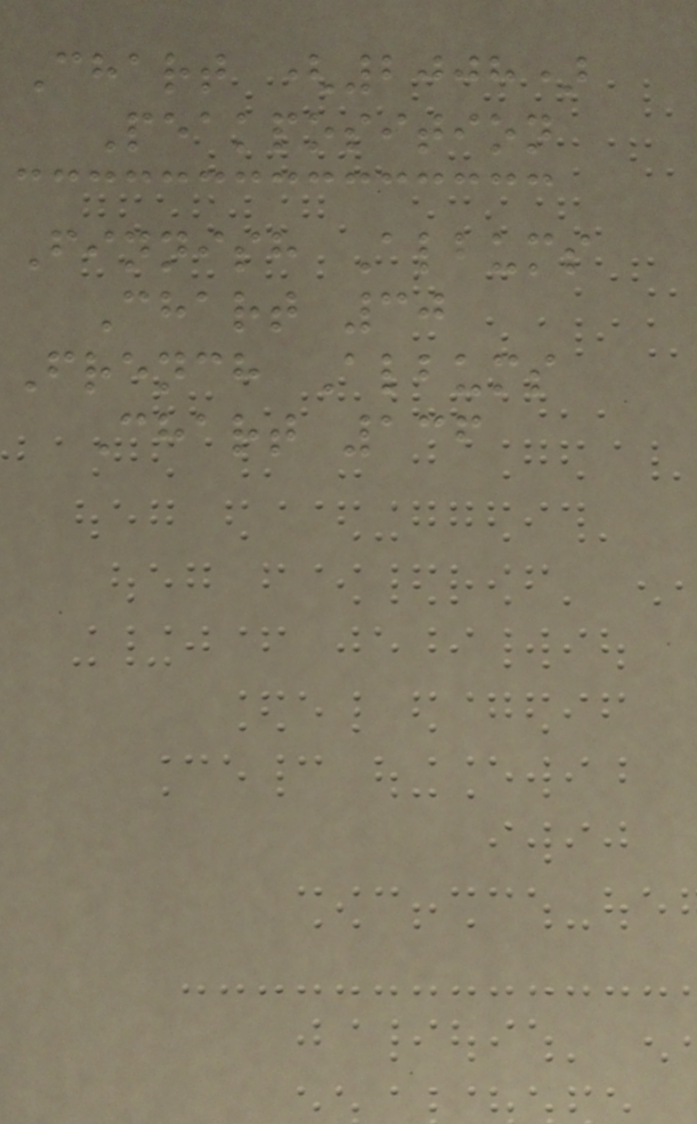Chart (2008)
Peakposition
Finnish Albums
Chart 30
French Albums
Chart 136
